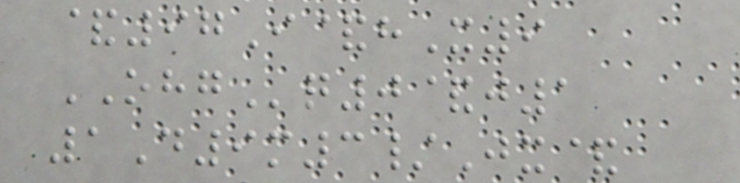&97I&hX9
OHGq0&j1
1D9m3/Jx&
